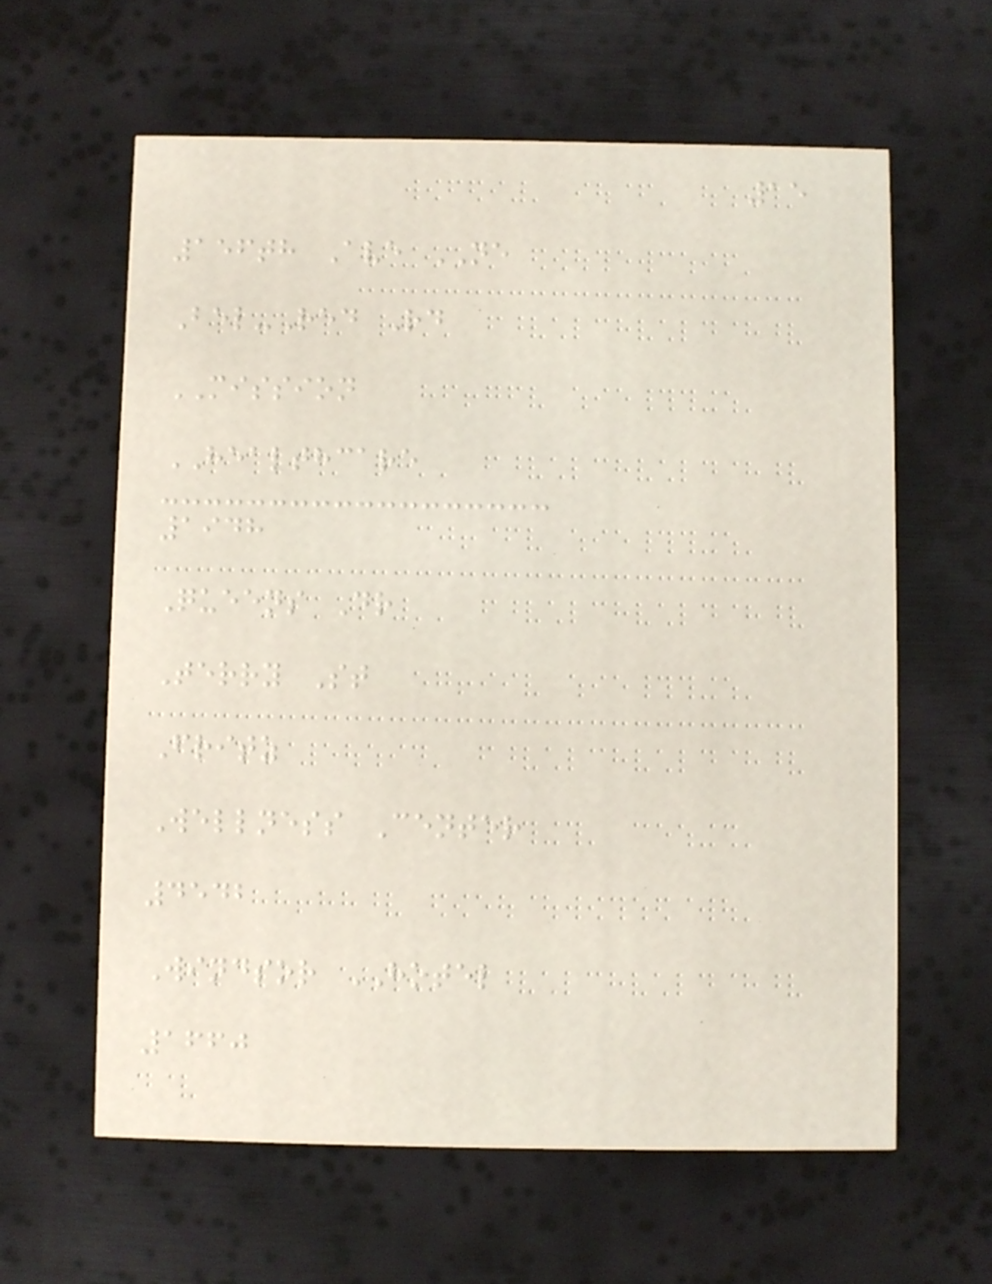15
156th Ave NE
Bel-Red Rd
MISSION
HEALTHCARE
1948
Queens Dr
Terry St
Fritz
Wellness Center
4542
Windsor HOTEL
1660
